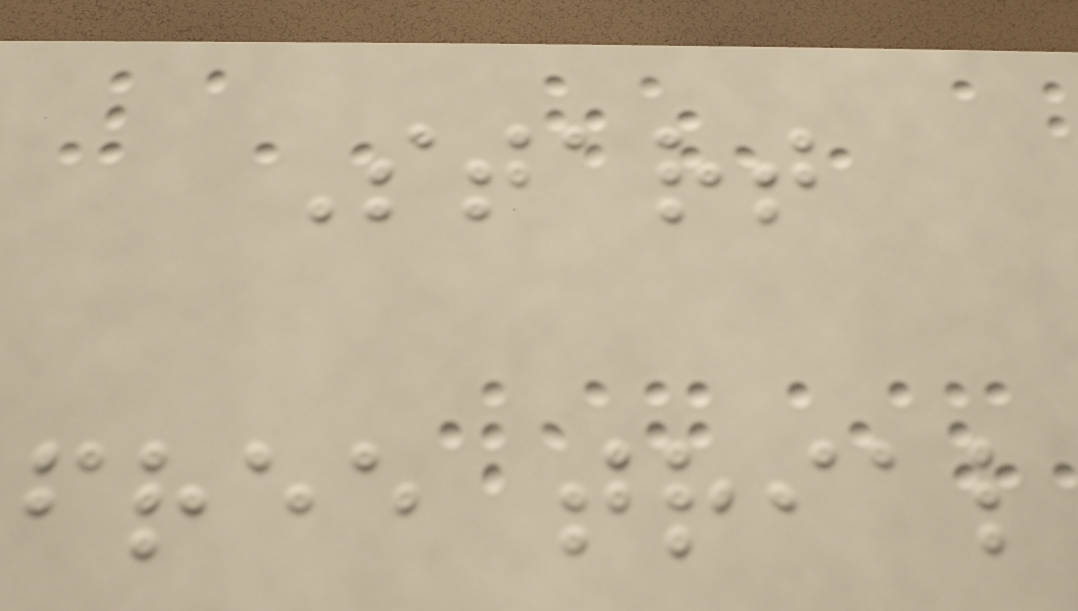Start
free trial
